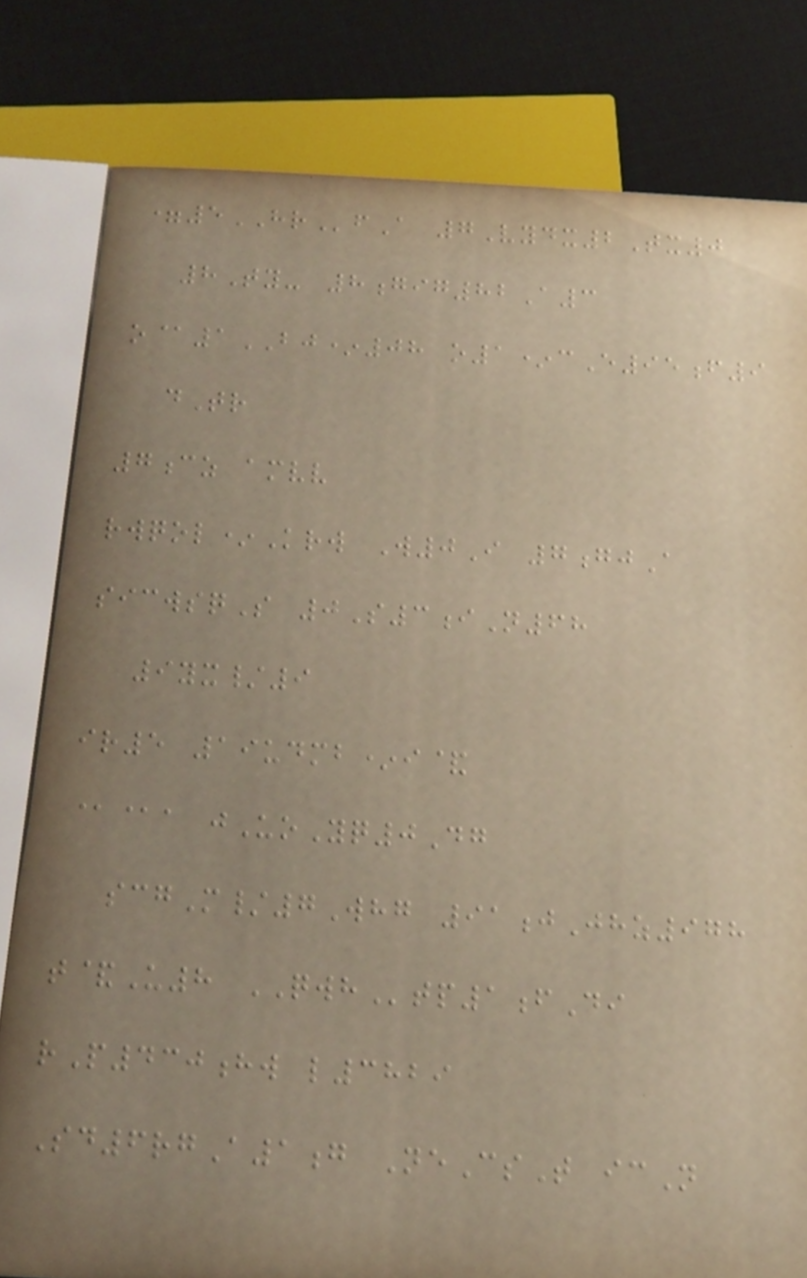=5HRfA 7Vydx2Tx0
8Ty- 8gig82A3
o@1BJ*08 o1*cE95f9
dTr
7cz amvv
rwqol*Krw W0I 7gjA
sicwsqS 0S3iN68
9yx/9
ir5 19udmb*i&
@@a jUoYq0Dg
scgM/7Whg 91jJhz978
t&U8 QWHtp1fDi
rP430hw l3829
Sd6rgA1g NeCsT icN
